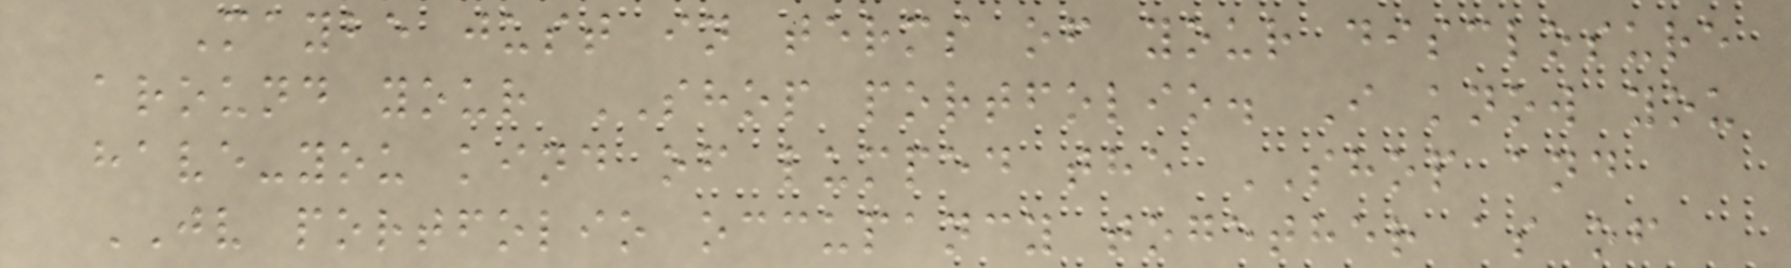Maybe just in terms of your disclosure
around your SHOP portfolio. I know you
have-you kind of lumped the SHOP and
JV portfolio occupancy together as of
